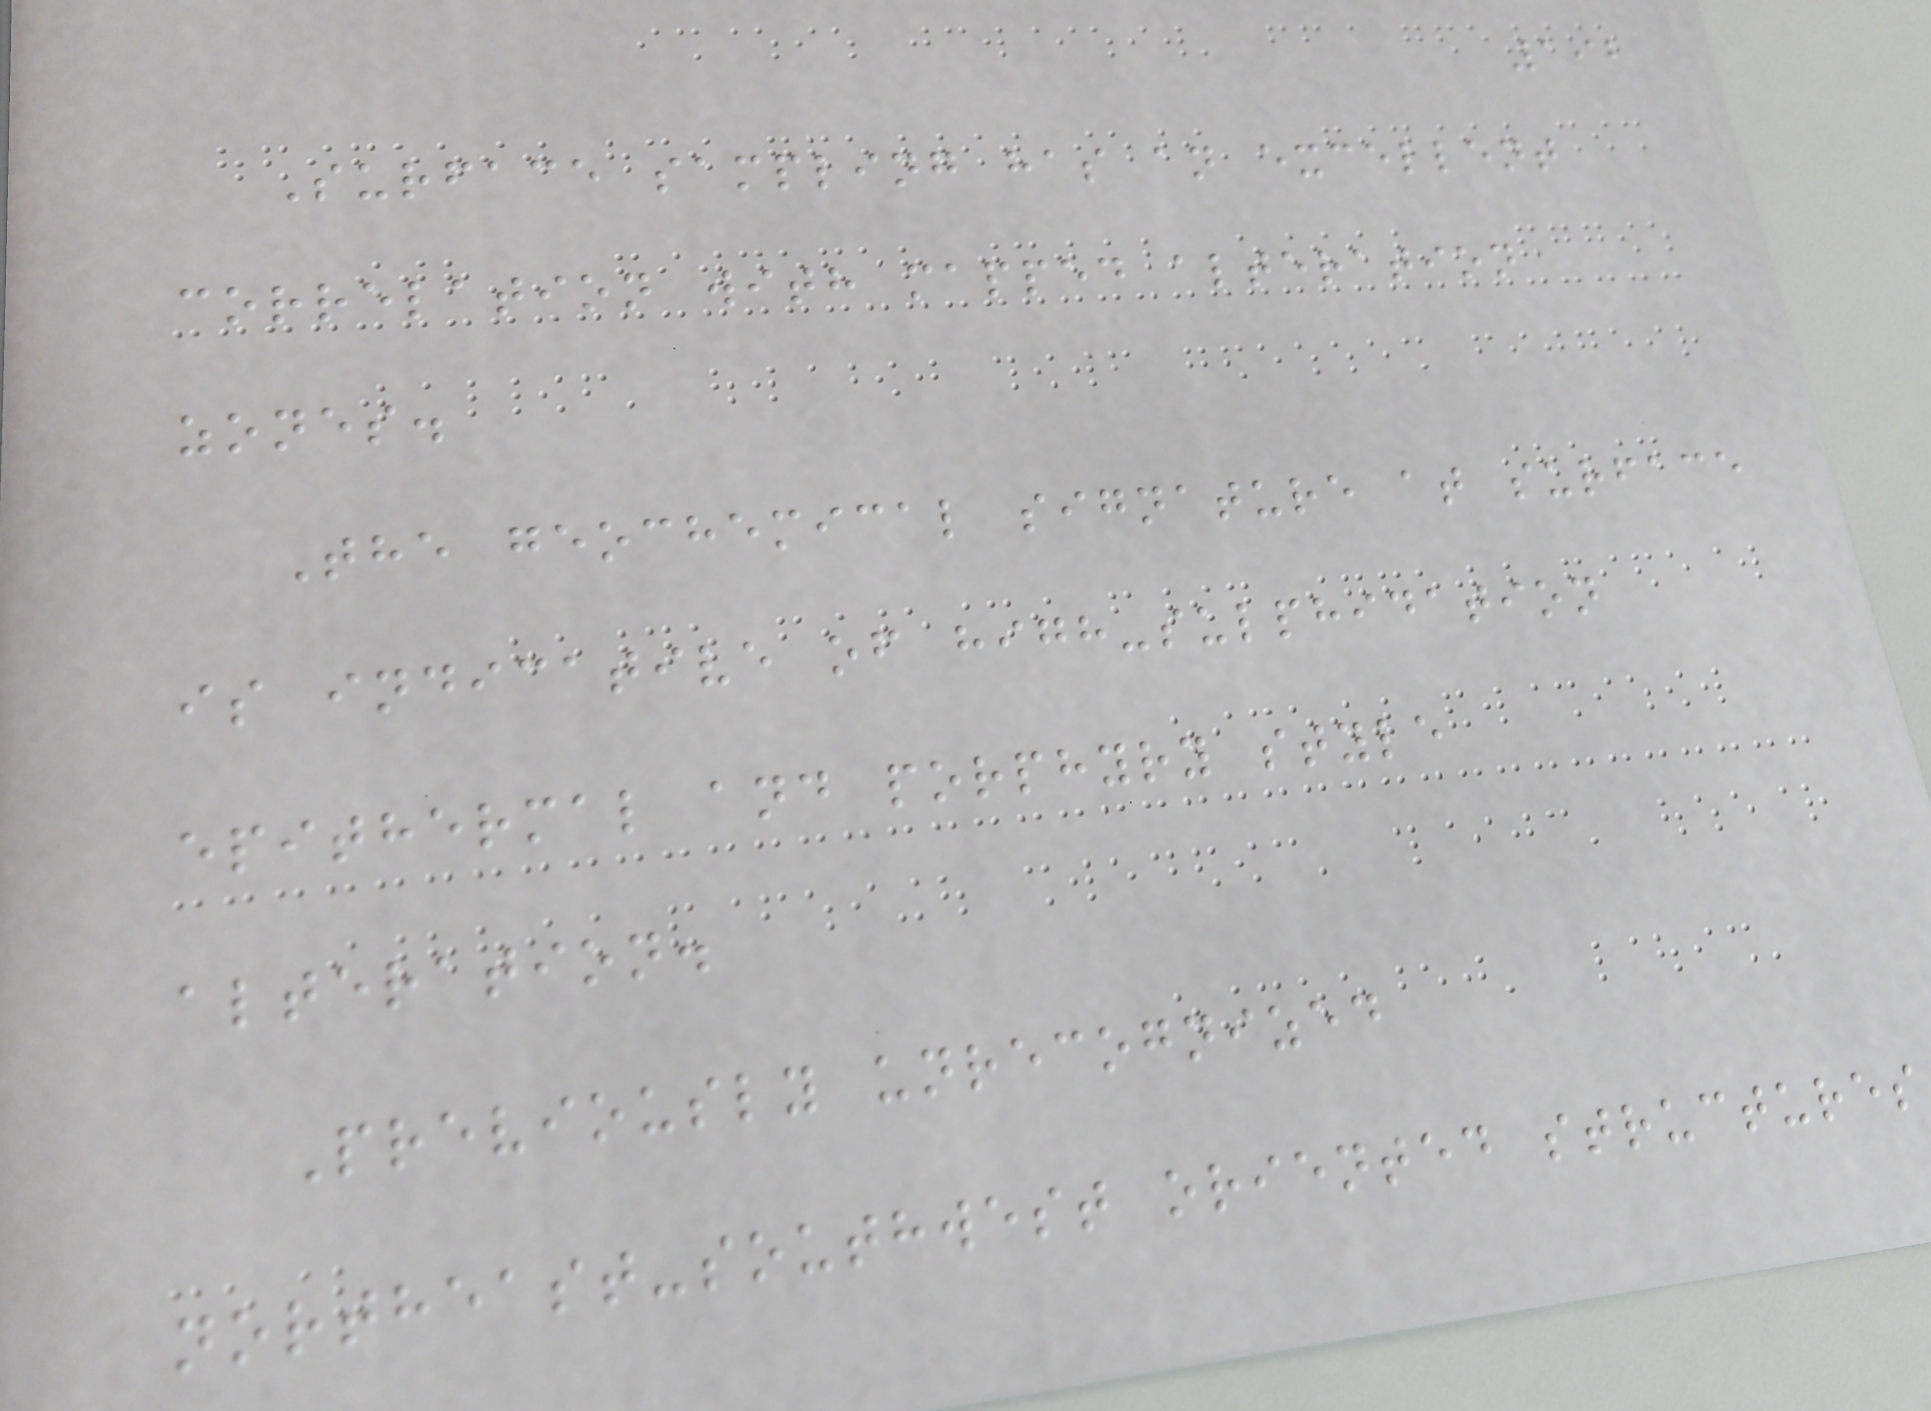192
Surface sampling has an excellent
correlation with mapped alteration
zones.
The geochemical signature at surface
is indicative of high-sulphidation
epithermal and porphyry style
alteration.
Previously unrecognized
northeast-southwest oriented structures
